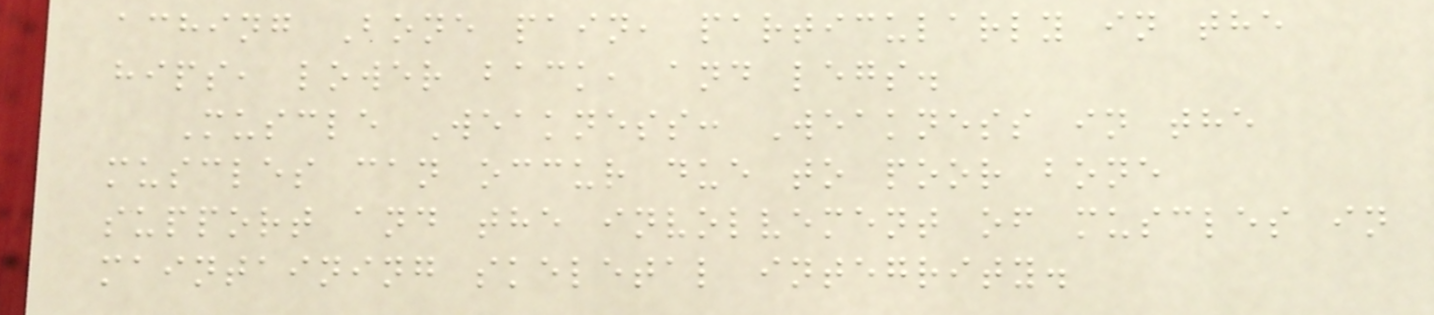aching Bone pain, particularly in the
hips, lower back, and legs.
Muscle Weakness: Weakness in the
muscles can occur due to poor bone
support and the involvement of muscles in
maintaining skeletal integrity.
